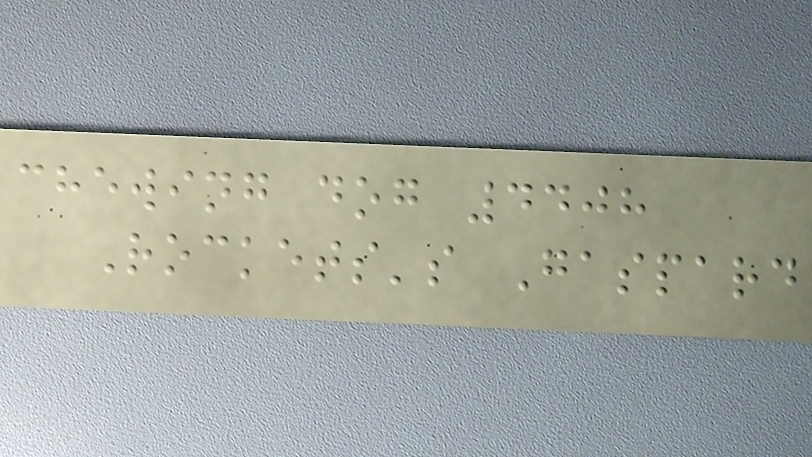chewing dog 4408
Rockets's Gaspard
